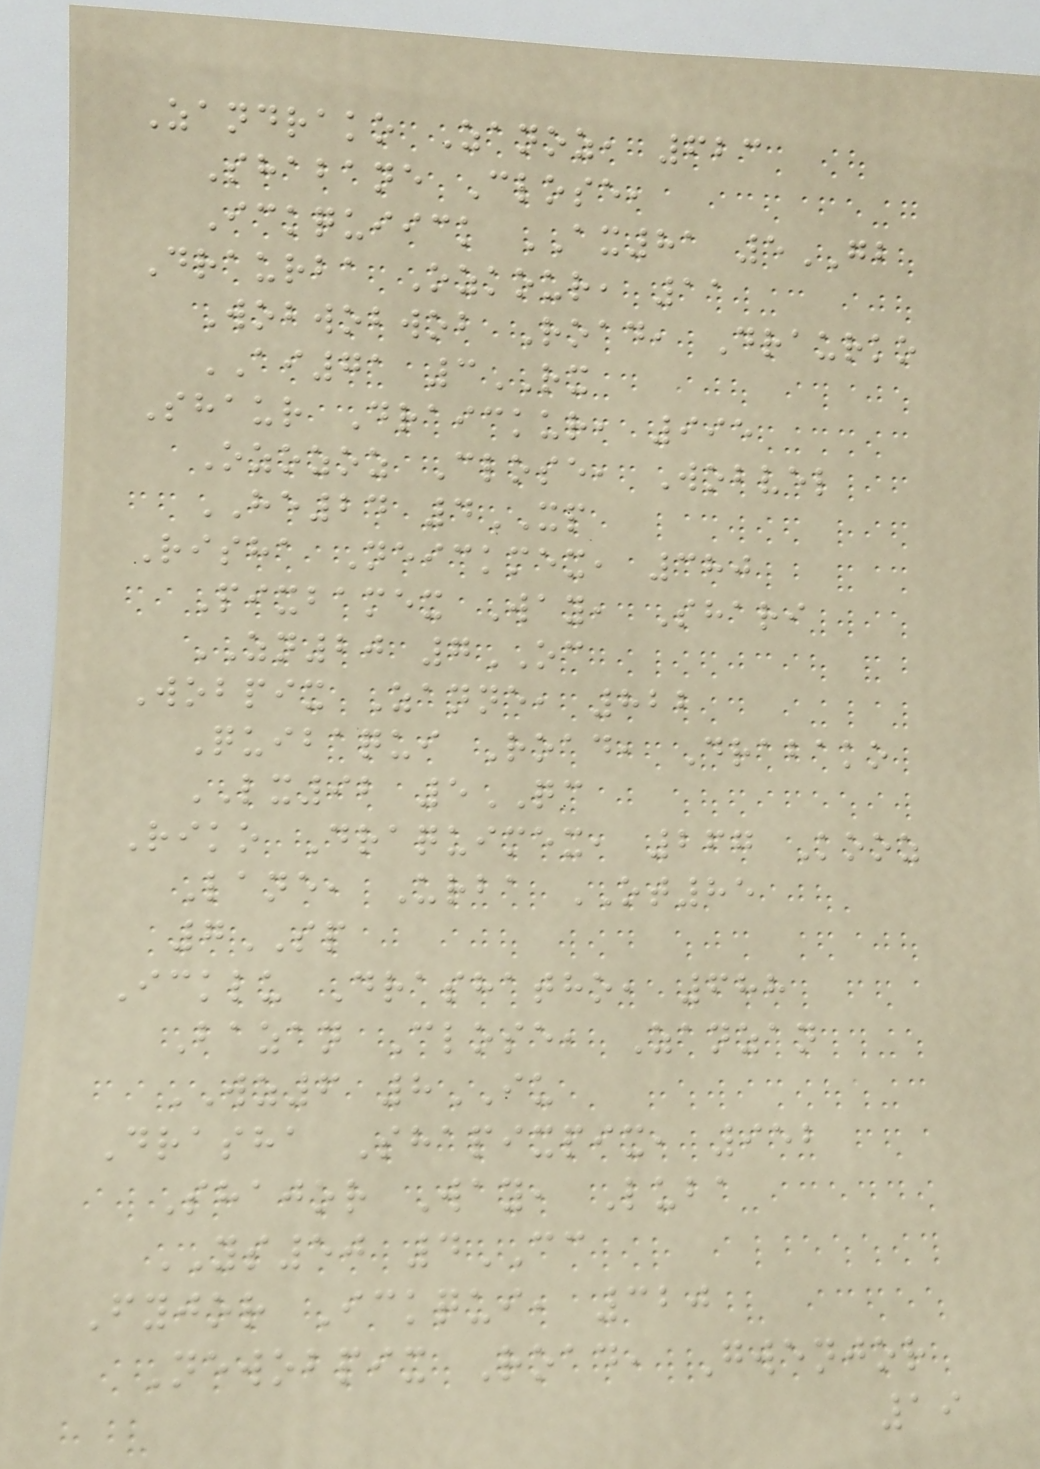Zandrako Zanoz, 623
Shabane Close,
Ickquiick AX81 5GB
Draurba Ozkour, 11
Wobwobwob Road, Draurko
AI71 3RX
Shaur Draickur, 995
Ozozoz Close, Wobvel
HE24 4XP
Risha Neickmex, 380
Pixbamex Way, Shari
ZN20 7OC
Wobpix Zanne, 822
Quibaqui Road, Drabako
LX92 5QC
Riko Draquimex, 267 Kooz
Lane, Urba OT85
7SP
Icklu Drashatho, 688
Bazan Close, Zanzan
WZ6 8IU
Drasha Shapixpix, 952
Shajor Way, Luba
YS50 4CC
Fyjor Ickqui, 320
Newobpix Road, Gwenjor
19
